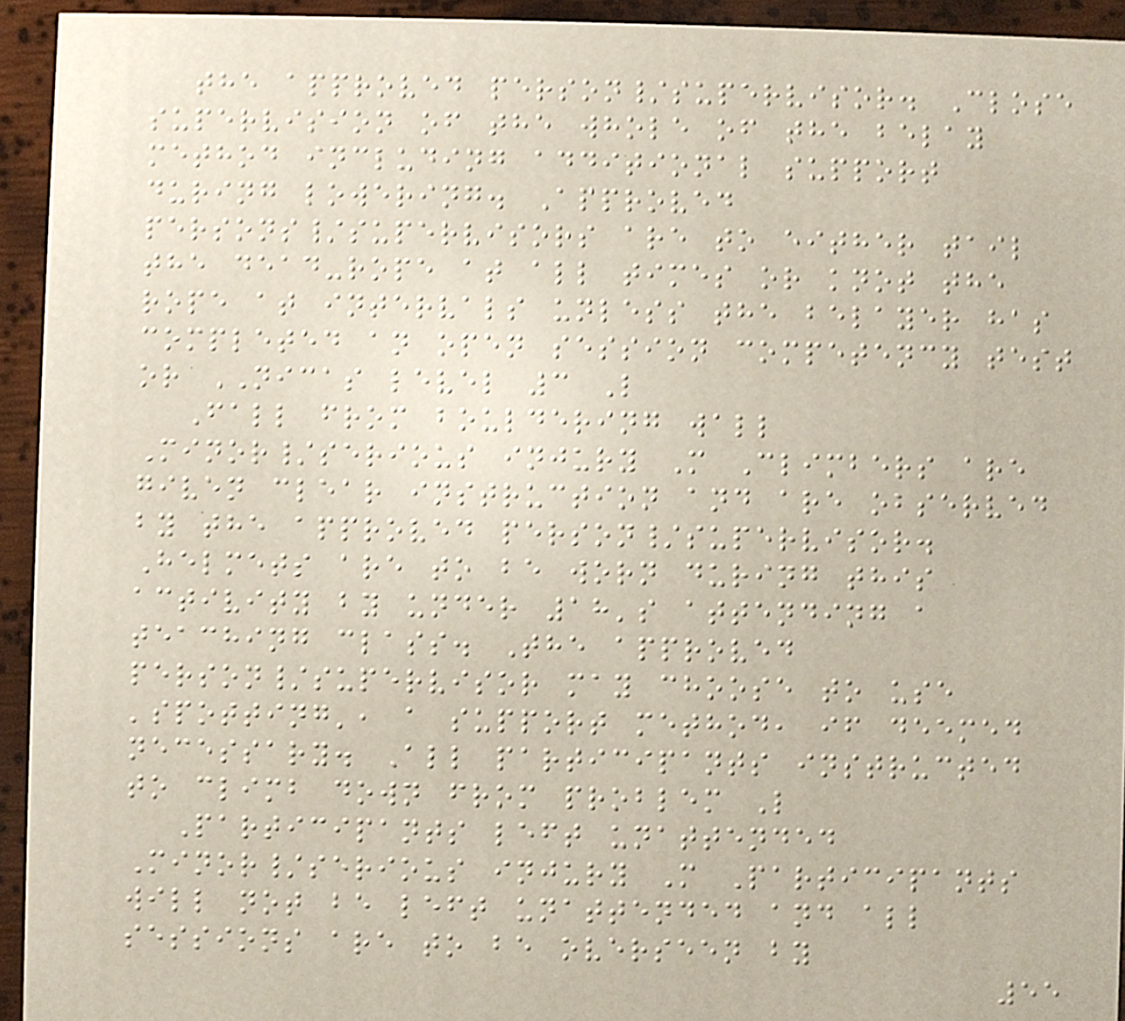the approved person/supervisor. Close
supervision of the whole of the belay
method including additional support
during lowering. Approved
persons/supervisors are to either tail
the dead-rope at all times or knot the
rope at intervals unless the belayer has
completed an open session competency test
or NICAS level 3 L
Fall from bouldering wall
Minor/serious injury M Climbers are
given clear instruction and are observed
by the approved person/supervisor.
Helmets are to be worn during this
activity by under 18's attending a
teaching class. The approved
person/supervisor may choose to use
'spotting', a support method, if deemed
necessary. All participants instructed
to climb down from problem L
Participants left unattended
Minor/serious injury M Participants
will not be left unattended and all
sessions are to be overseen by
55
